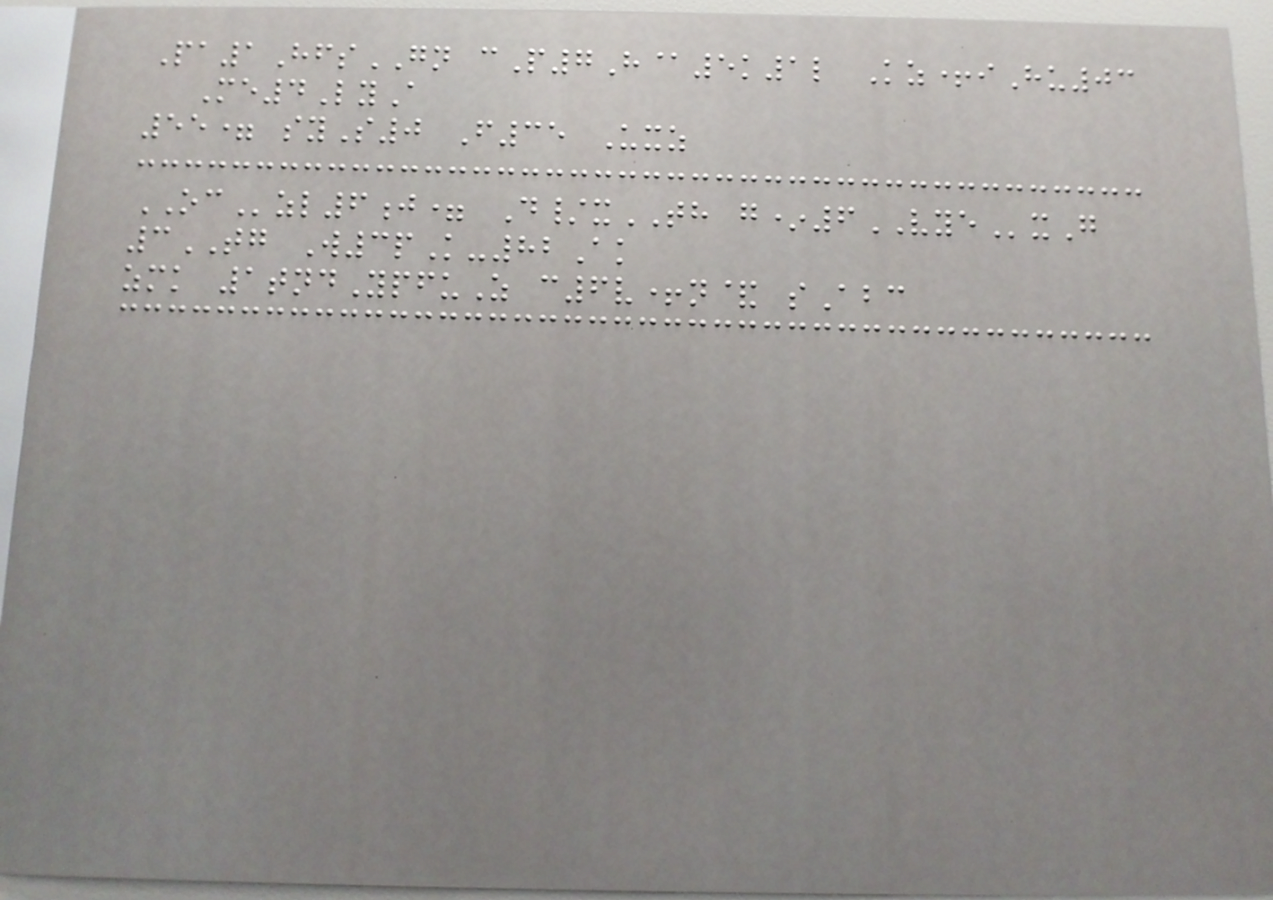Pa1HfsGN cP7H@5k1l Kz+iHu03
Me4LyA
55= syS0 F35 Uxz
OCzl6j= D/xTH g*6VYExG
3TG W3pK-82Ak
zmk 1tndYpfuZ c6v+n& sAbc
